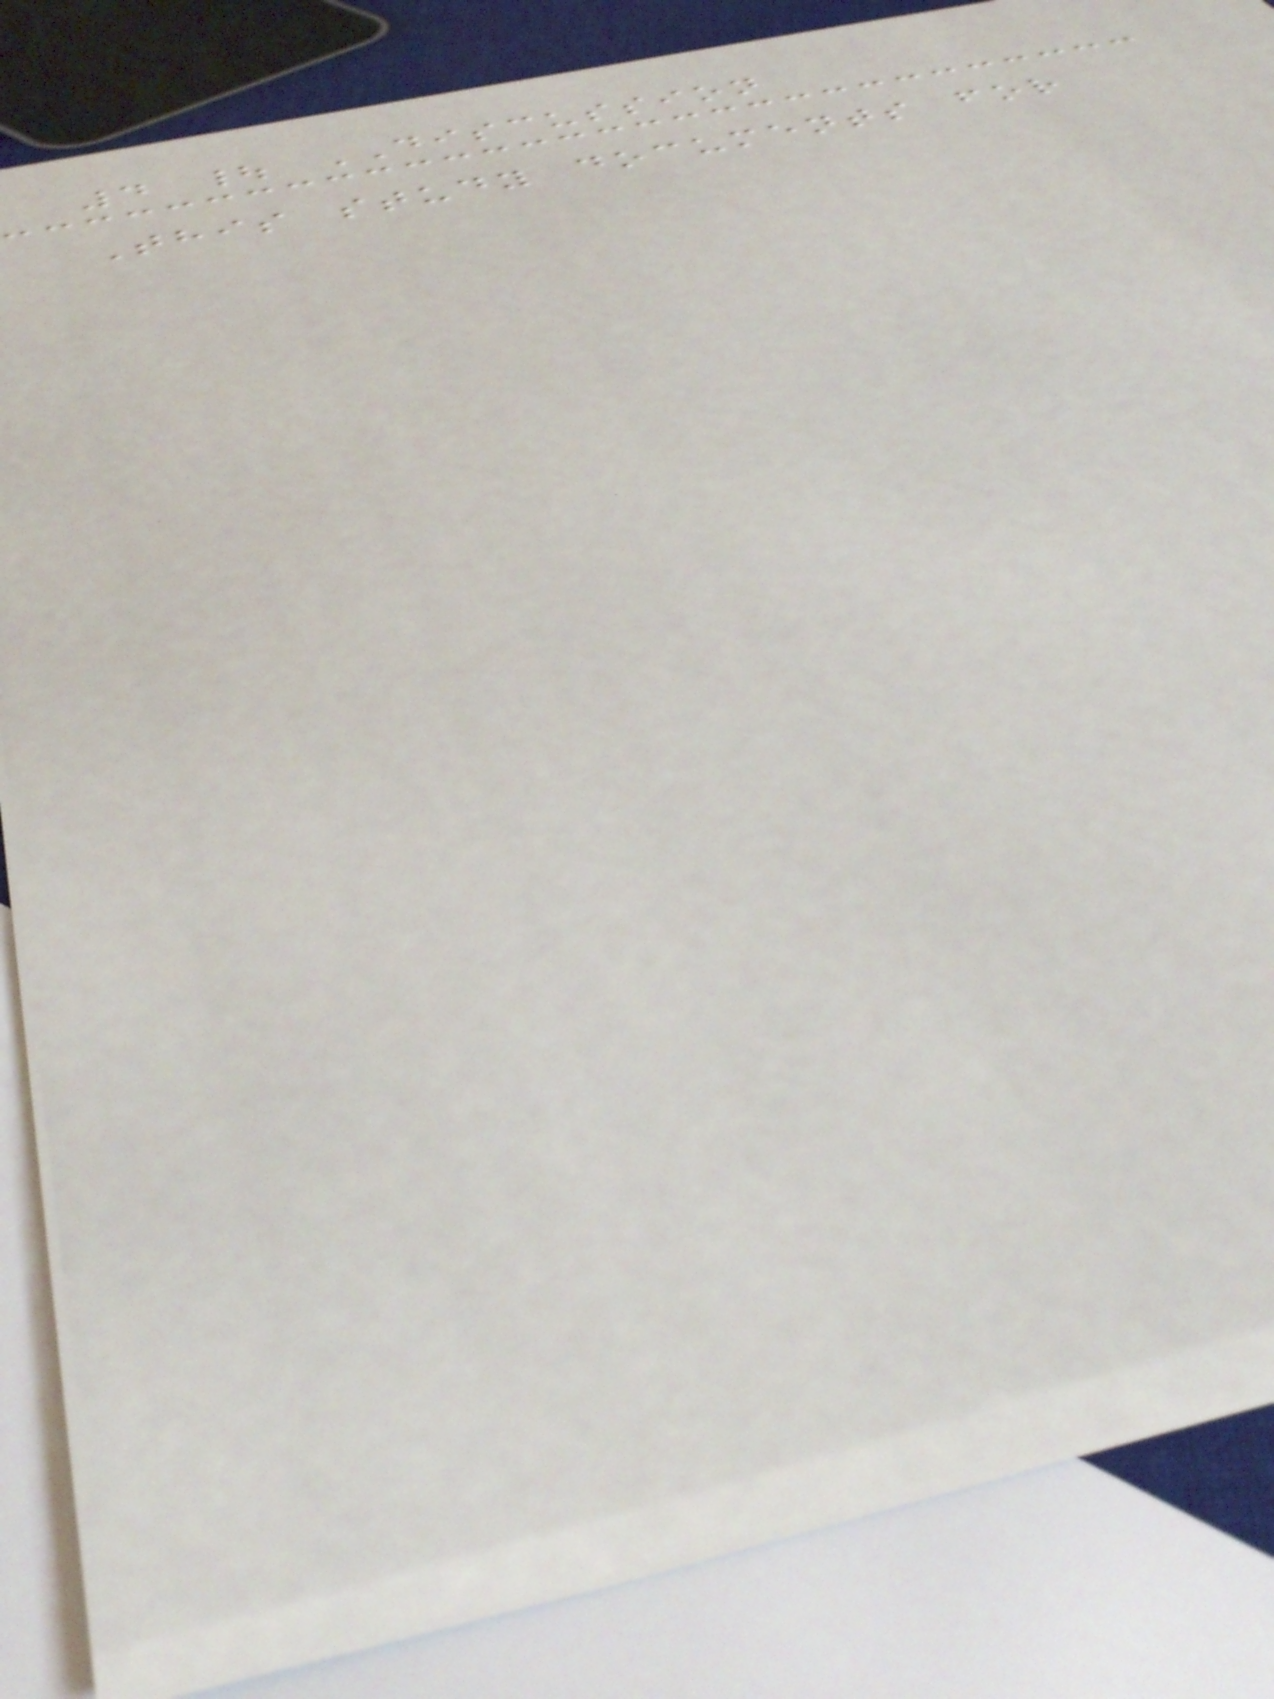4 | DISCUSSION
This study documents for
